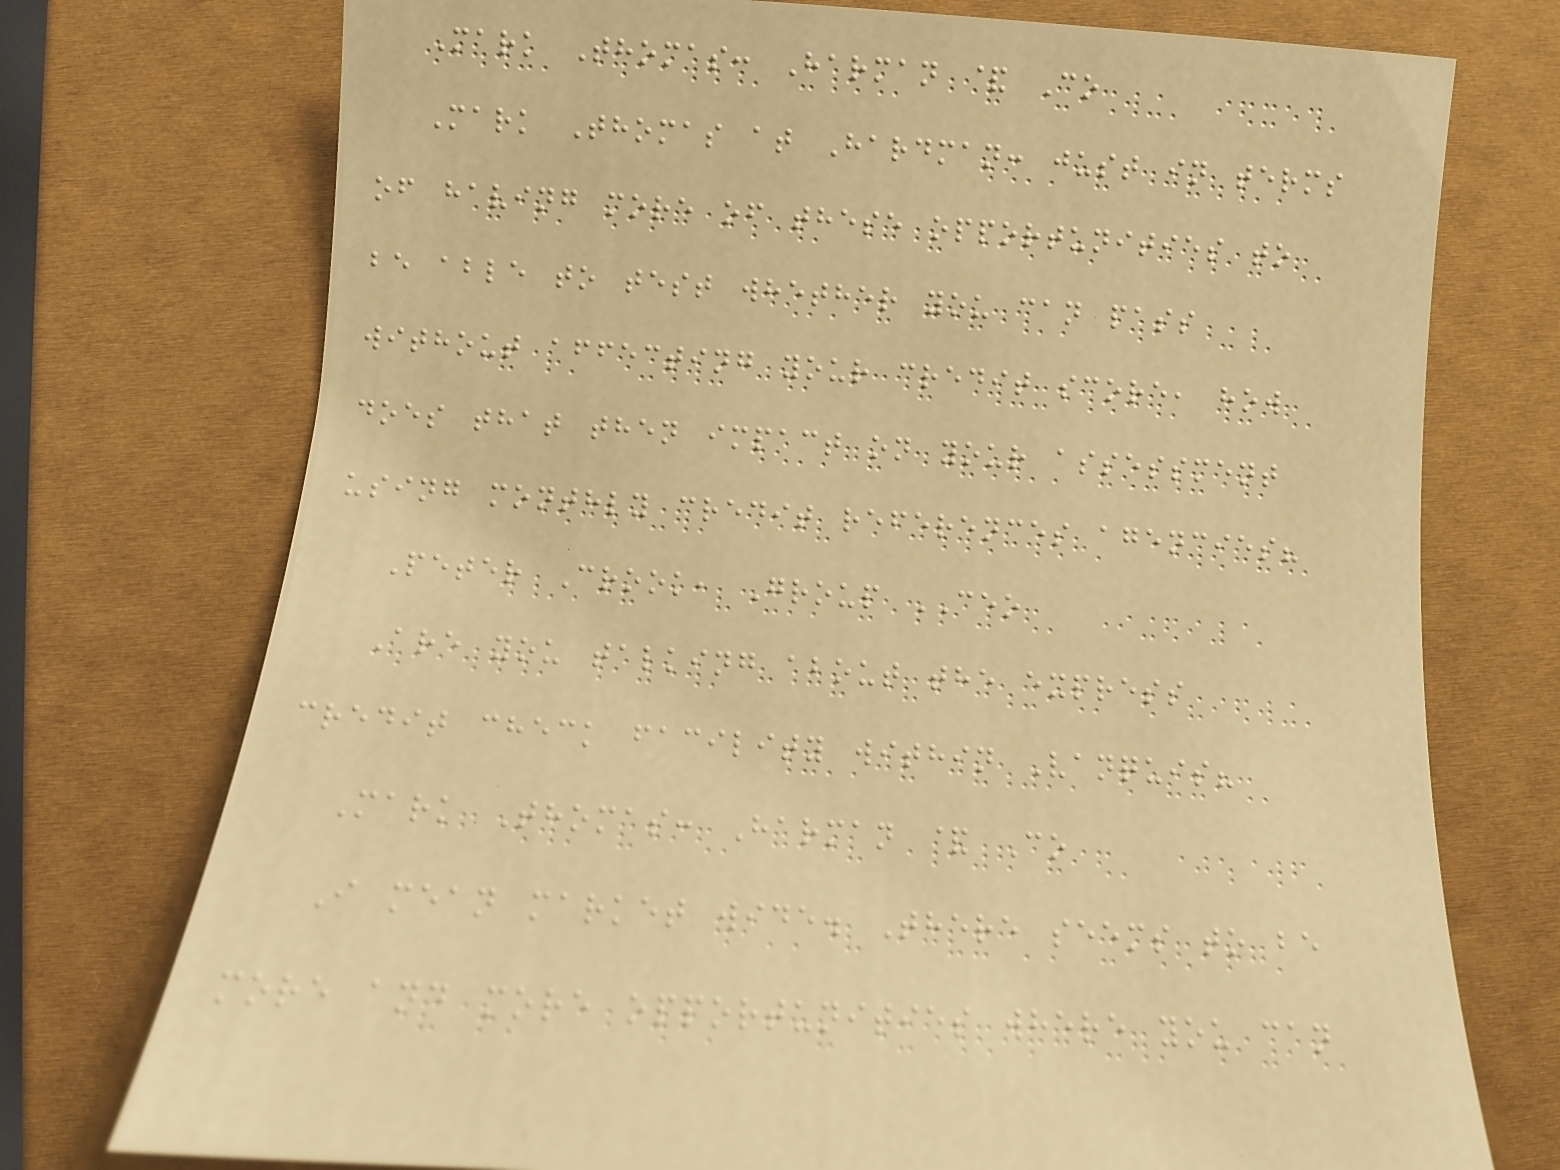Mark Thomas: Harman & Co
Mark Thomas at Hardman: just in terms
of having more of these opportunities to
be able to test whether you can pass
without affecting your credit score, how
does that then impact on your assessment
using monthly credit references agencies?
Peter Crook, Group CEO
Are you talking about the express
credit check facility within Vanquis?
Mark Thomas: Harman & Co
I mean market wide. There seems to be
more and more opportunities where you can
